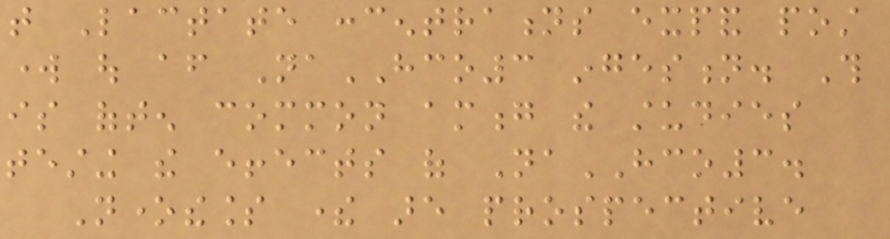that Lactate concentrations expand post
work out after NaHCO3 ingestion. This
is often common among the studies
testing the effects of NaHCO3.
Nonetheless there are prospective
